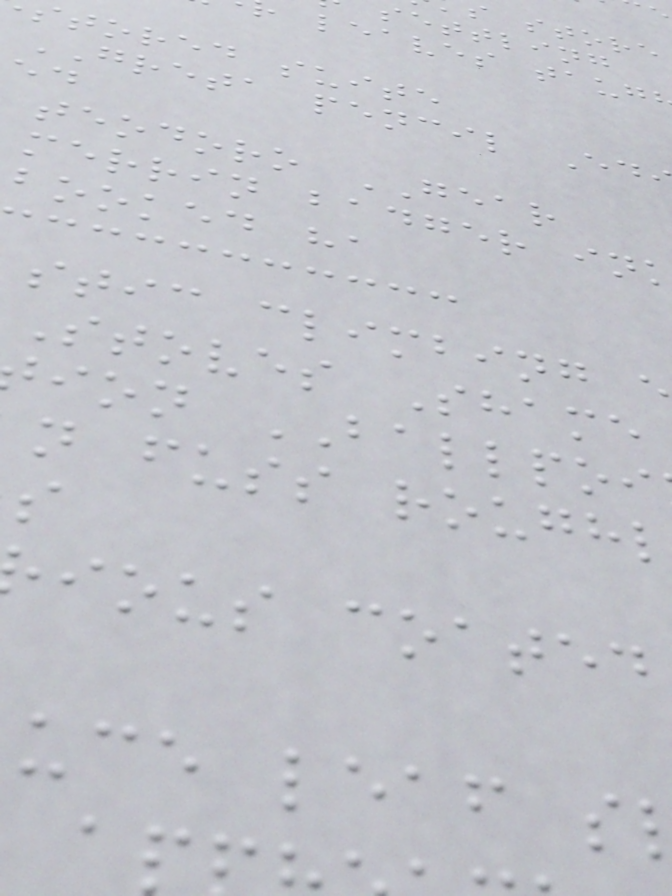settling
leaves taug
tored suite
GRETA pencil Ed
teodoro GEAR
merrin badger in
booked ha
stic climbing
Stoves Shame
ion BALLPOI
n fuss roughl
ious coated
uce leaf s
